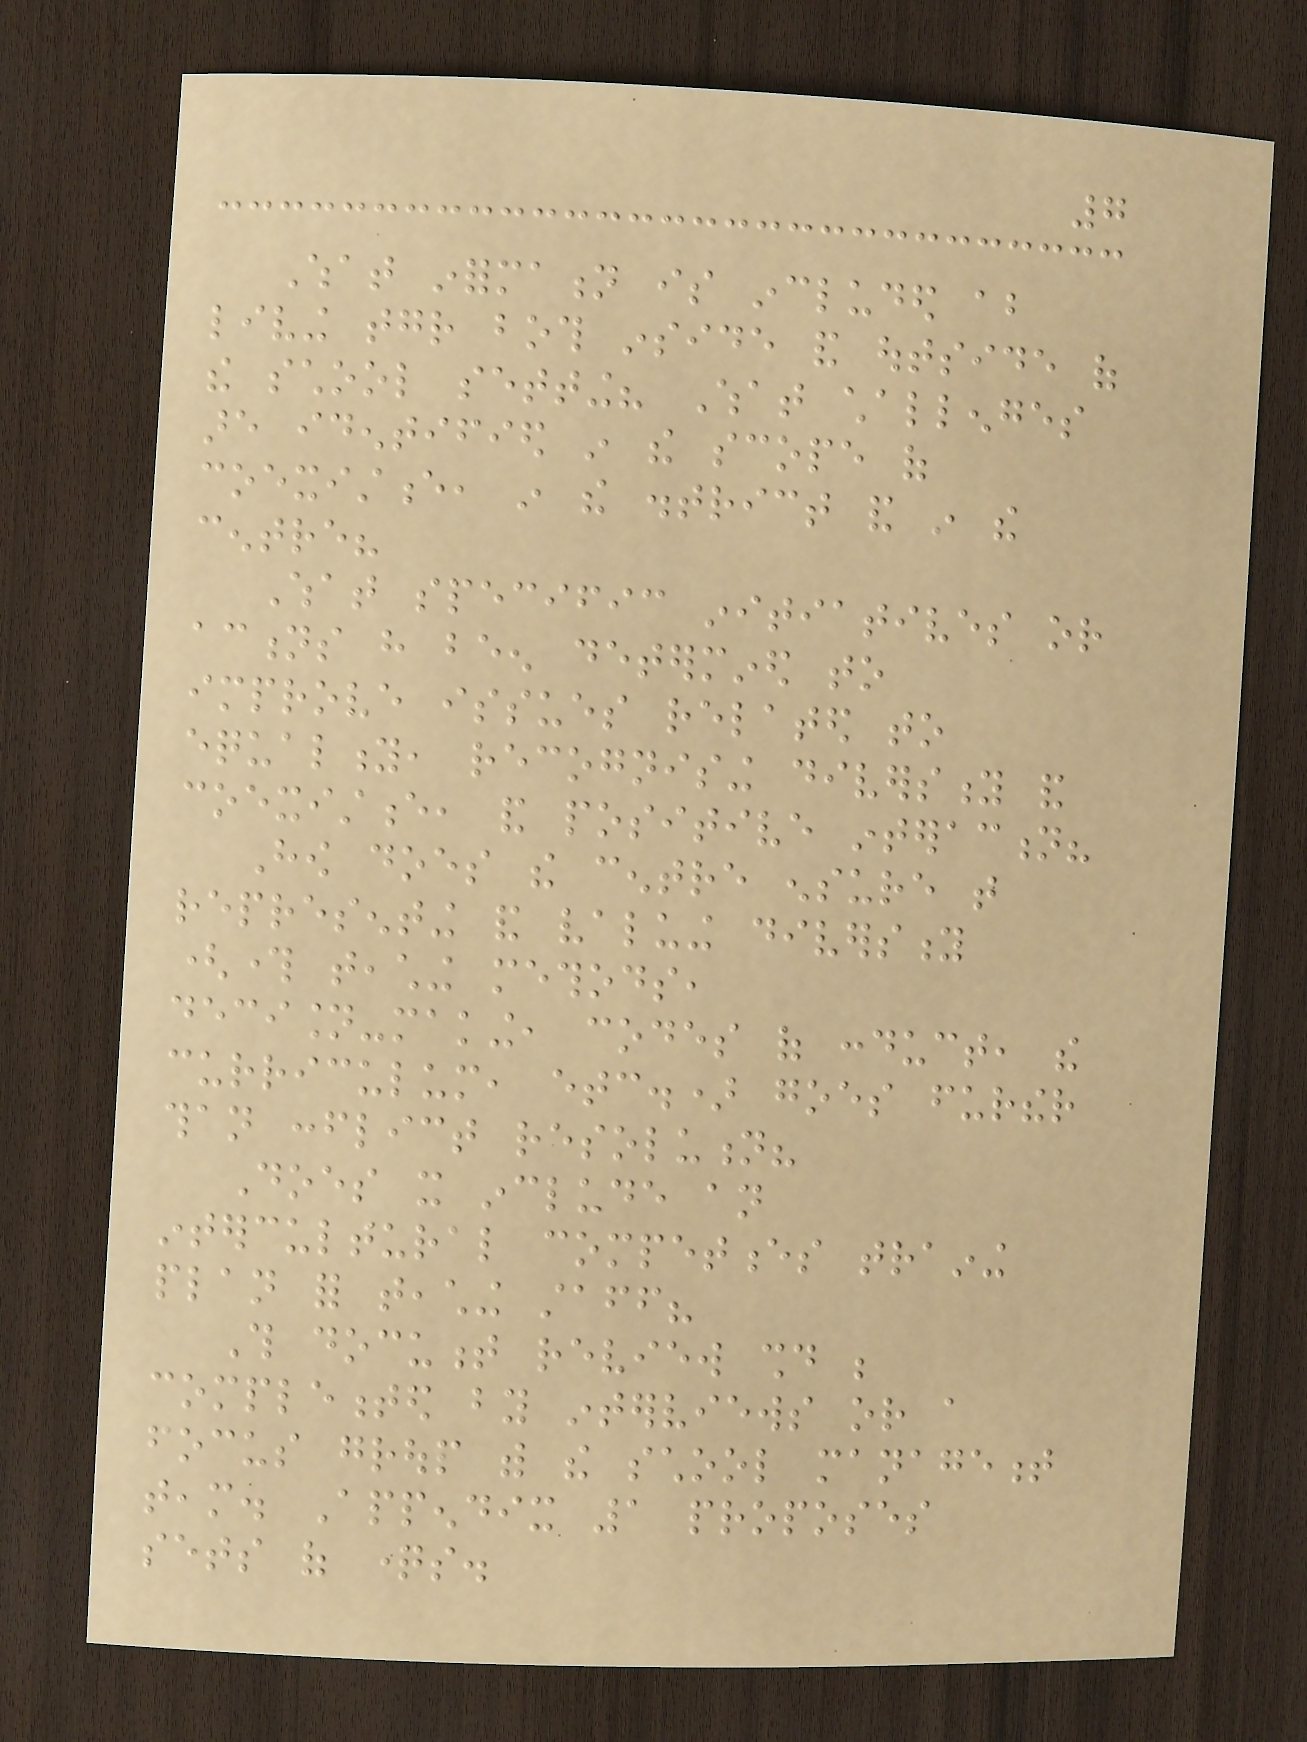7
What information is included about
living together both inside and outside of
the school setting? What challenges
are identified in the scope of
coexistence, in the district and in the
centre?
What specific initiatives or
actions have been determined to
improve issues related to
equality, recognising diversity and
coexistence, and positive interaction?
How does the centre ensure that
representing and valuing diversity
(through teaching methods,
decision-making, codes of conduct, the
curriculum, etc.) goes further
than conflict resolution?
Does it include an
intercultural competences training
plan for teaching staff?
This document review should be
complemented by interviews or a
focus group with the school management
team. Appendix 1 proposes
sets of questions.
